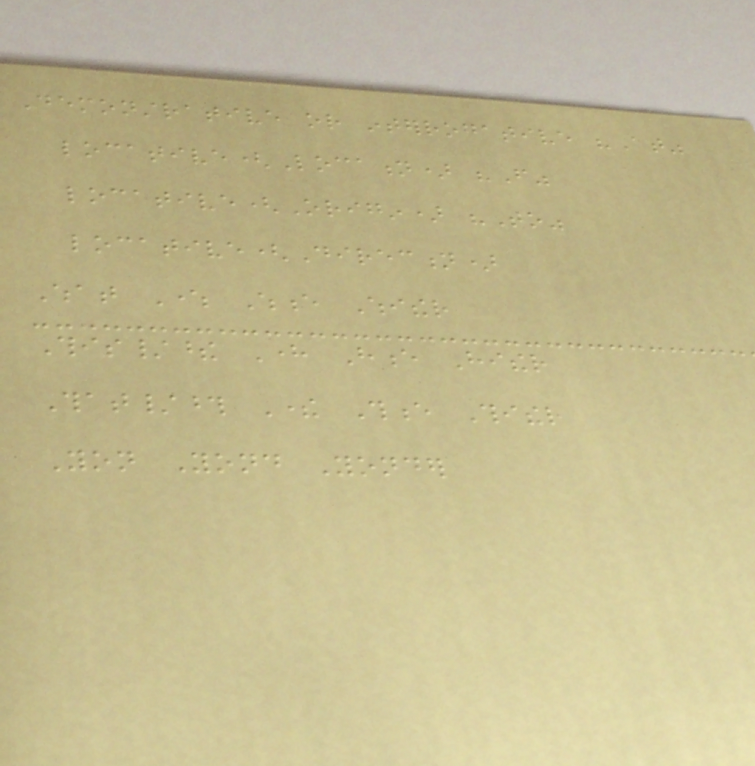Demonstrative or interrogative "At"
locative(Location) "From"
locative(Origin) "To"
locative(Direction)
What Where Whence Whither
This/these Here Hence Hither
That/those There Thence Thither
Yon Yond Yonder
